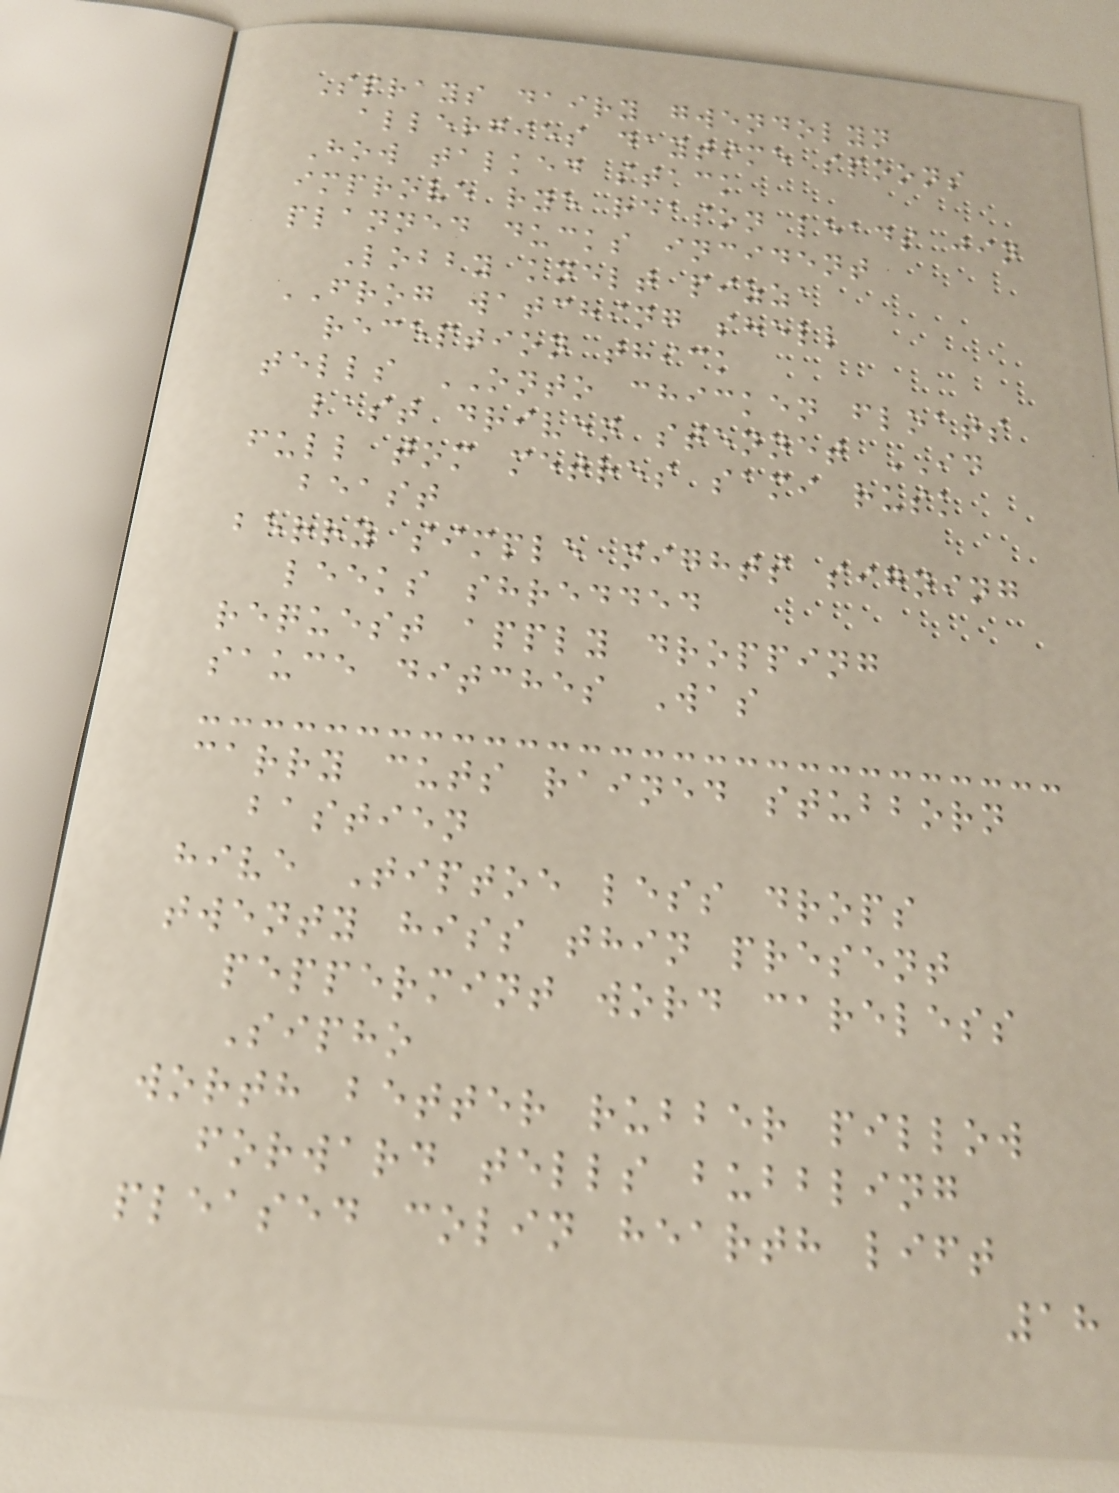Sprays dairy gwendolyn
allergies daytime spoons
How talked stack
improve rye reason leads jin
planned ducks incident
Lobby knelt pizza
FROG watching shell
reception thick
tells ONTO chicken floats
last driven stennet ID
full tom metres sami rusk
beast
berry simple nights signing
leeks shredded
request apply dropping
sauce ditches Was
carry cuts rained stubborn
bastien
hive Tiptoe less drops
twenty hiss thin present
peppermint word careless
Sipho
worth better rubber pillow
forward tells bubbling
pleased colin hearth lift
18
